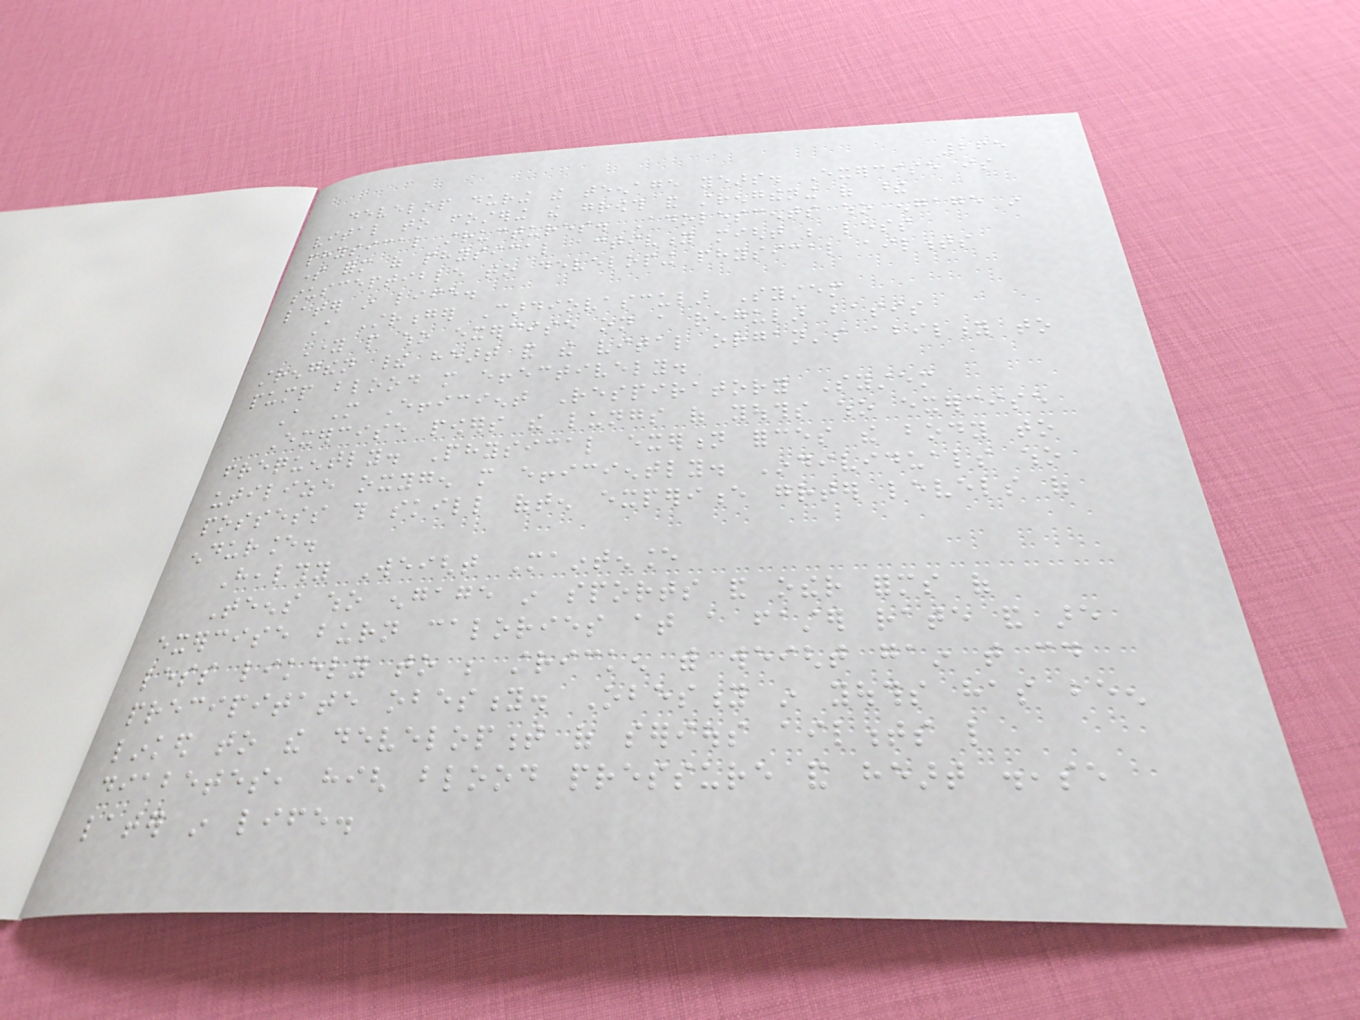265
develop during the teenage years. Exercise is
vital to fostering the growth and strengthening of these
physical structures. Adolescents who engage in
some form of physical activity might be less
susceptible to developing physical ailments
later in life.
A Stronger Cardiovascular System
Young people who exercise on a regular basis
strengthen their heart and the vital organ's ability to
pump blood more effectively.
A More Efficient Respiratory System
Exercise powers the lungs of youths who exercise
frequently. Physical exertion forces the body to
utilize oxygen more efficiently. Individuals who
possess this skill often experience greater levels of
endurance.
Healthy Weight Maintenance
Teens who engage in sports and other forms of
exercise burn calories at a faster rate and are
less likely to be stricken with weight gain that could
precipitate obesity. Obesity in youths has been
linked to the development of serious ailments like
diabetes, high blood pressure and heart disease
later in life.
